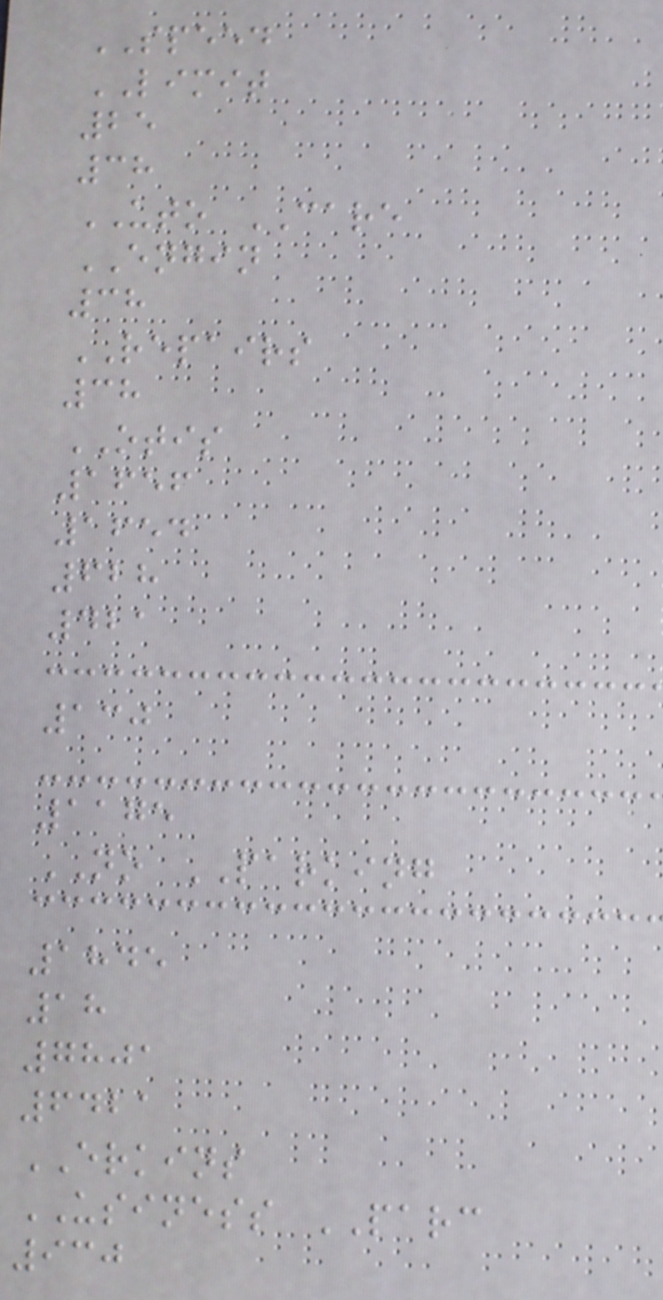SPEED
LIMIT
25
38
UTO CARE
ENGIN
38
REPAIRS
38
OTIS
1656
1654
628
421
130
1175
NO PARKING
1845
18
7801
6421
ERKINS
USINESS PARC
930
